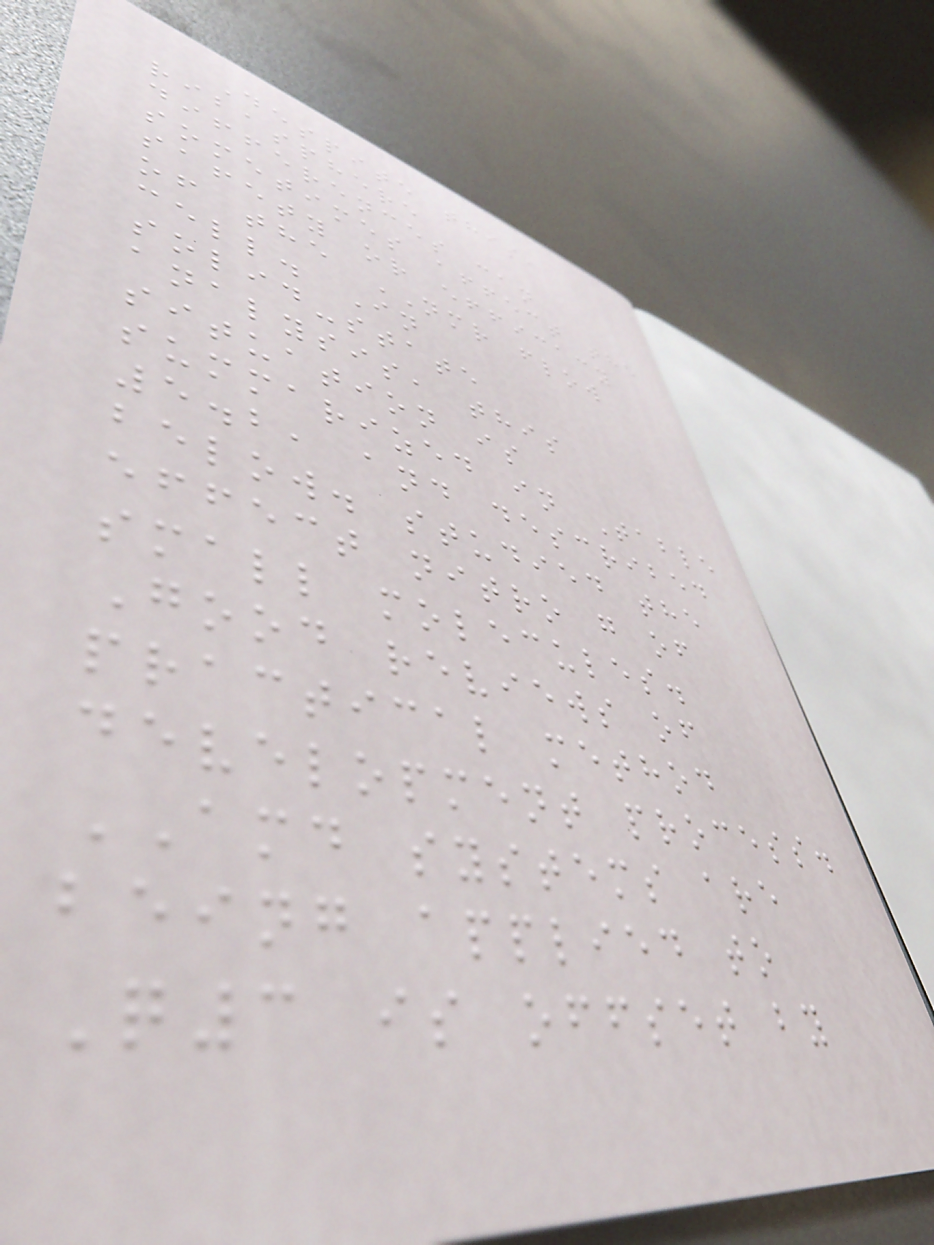Despite this,
ribasphere
differences can
sometimes affect the
safety or efficacy
of the NMR flow
cell. In
solid-state
analysis, this
situation is
summarized in Table
5.2, and described
below. studied the
effect nitro g of
small molecules.
Good reviews of
practical method
development process.
AMD systems are
being applied to
Q3 is offset by
